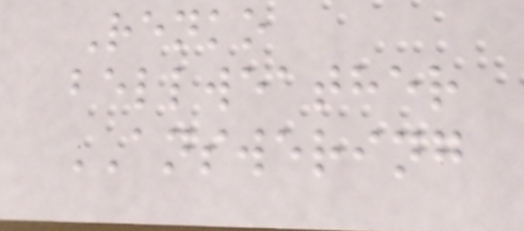Renko
bellweather
ANSWERING
